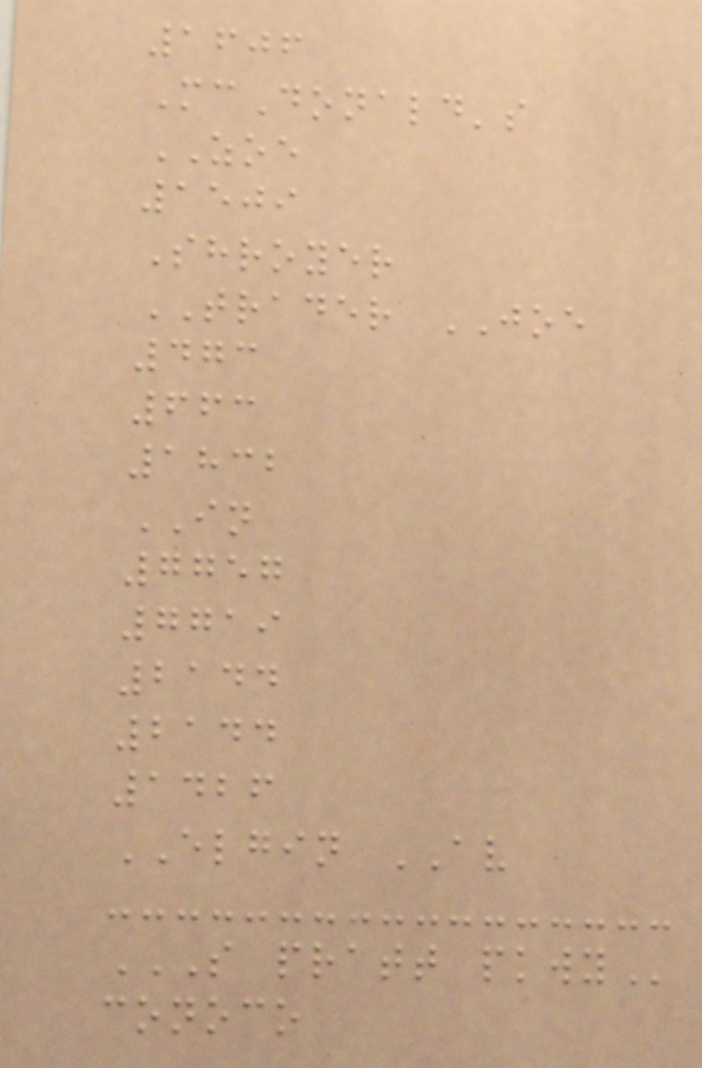1606
McDonald's
ZOE
1509
Shroyer
TRADER JOE
473
663
1832
IN
7757
7719
2144
2144
1426
ELGIN AV
S PRATT PKWY
conoco
